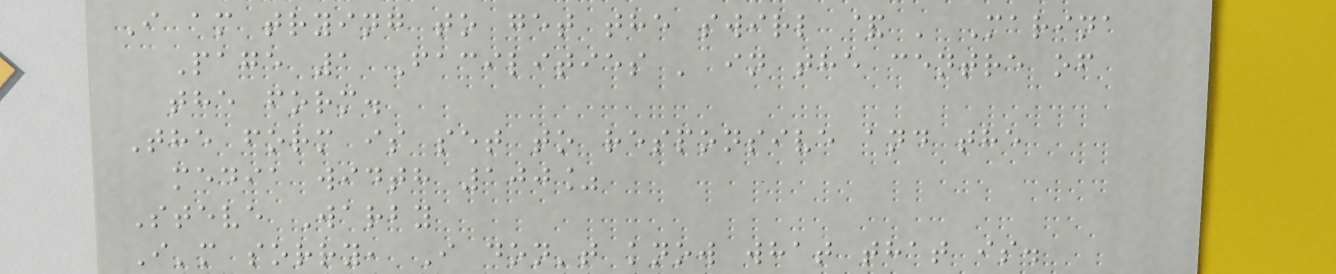I am trying to get the swirl & ' Marina
Page 1 Facilities ' in the centre of
the form.
The form is set to responsive and the
media width 100%
Steve Warby
I'm sorry, I don't know what that is.
